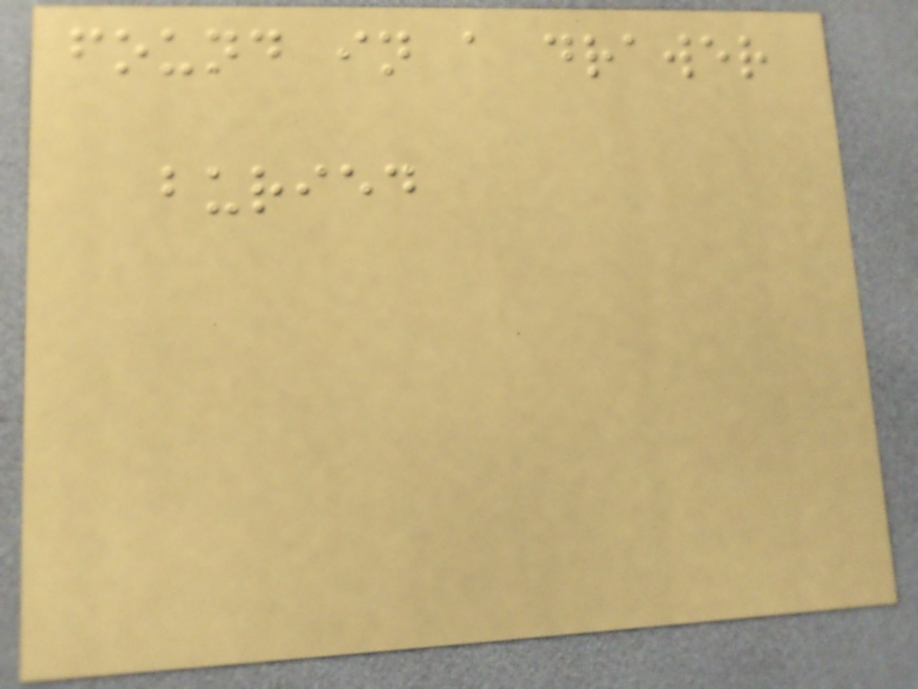found in a drawer
buried
